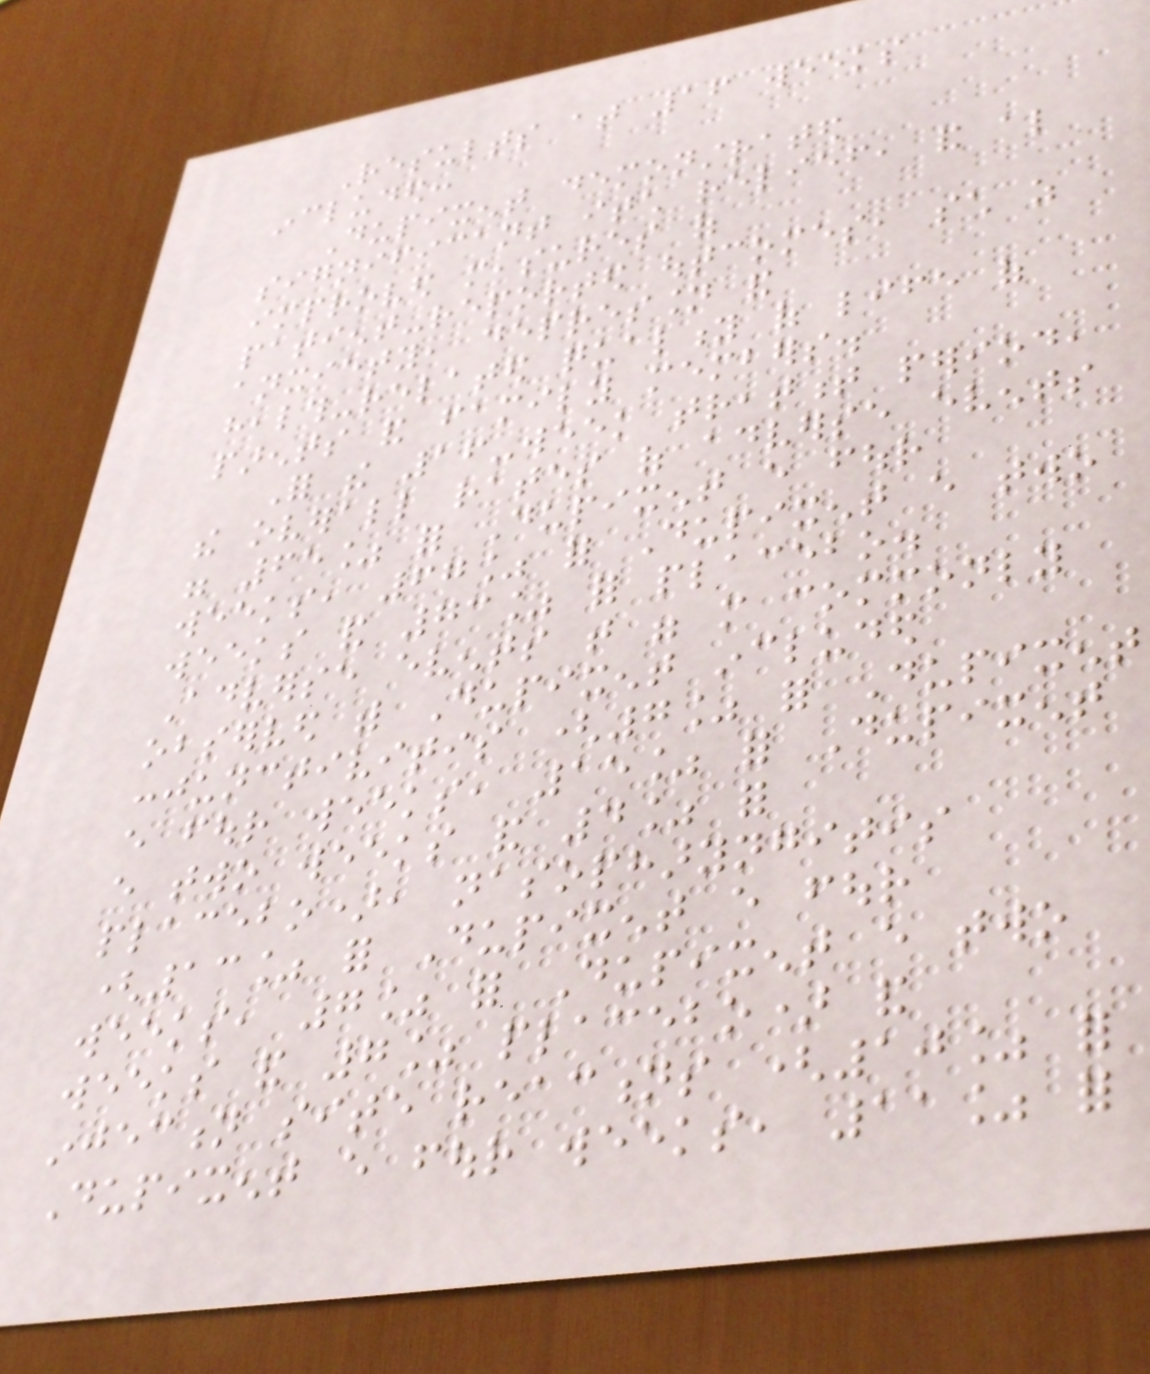Results at 16 weeks
included:
Dupixent demonstrated
significant itch relief, and also
improved measures of
patient-reported outcomes, such as
anxiety, depression and
health-related quality of life of
parents and family members.
For the 16-week treatment period,
the overall rates of adverse events
were 65% for Dupixent every four
weeks, 67% for Dupixent every two
weeks and 73% for placebo.
Adverse events that were more commonly
observed with Dupixent included
conjunctivitis (7% for Dupixent
every four weeks, 15% for Dupixent
every two weeks and 4% for
placebo), nasopharyngitis
(13% for Dupixent every four
weeks, 7% for Dupixent every two
weeks and 7% placebo) and
injection site reactions (10% for
Dupixent every four weeks, 11% for
